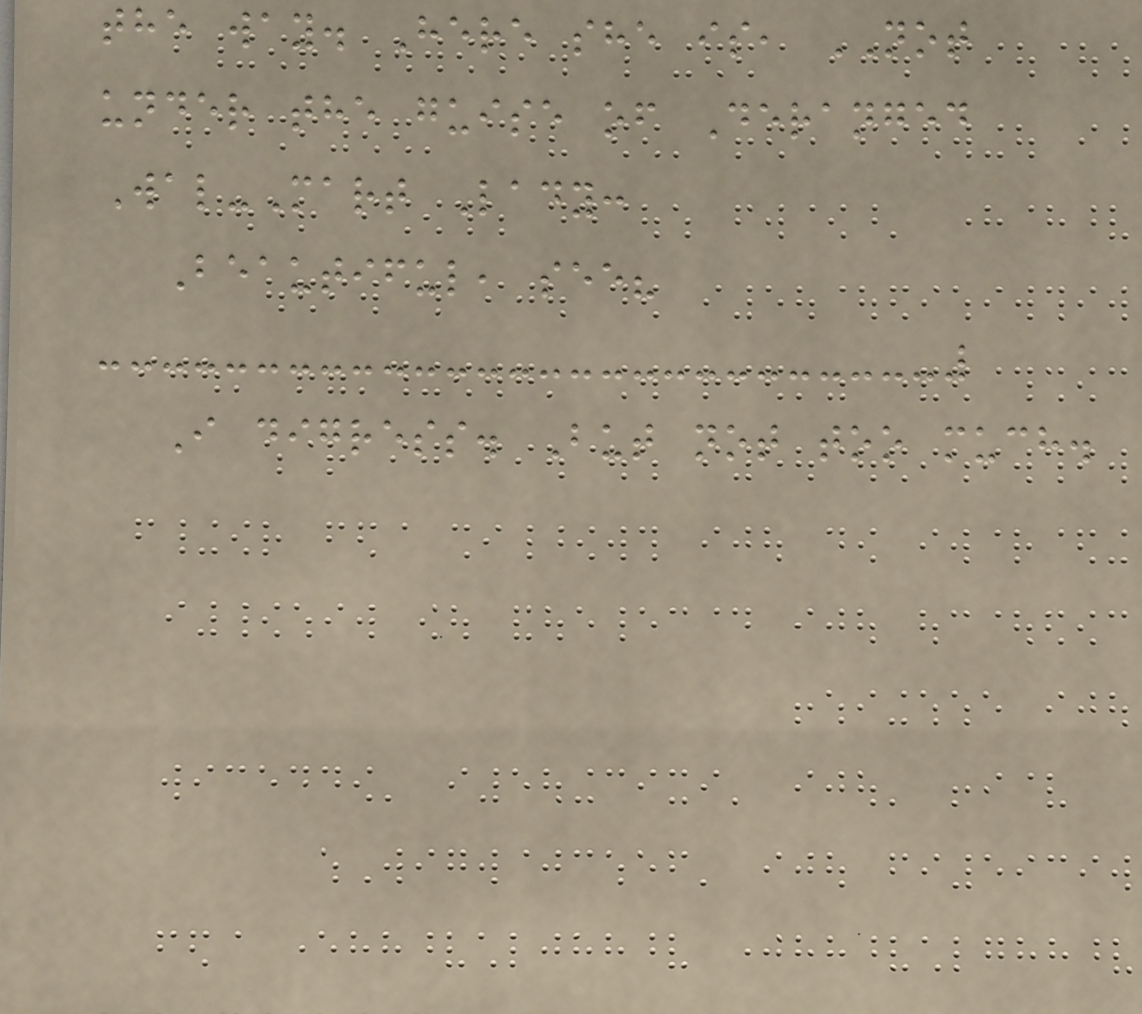the way. Here she is, NOT
under the guise of Deranged
Wal-Mart Lady:
Beautiful, see?
I digress. But not too much.
